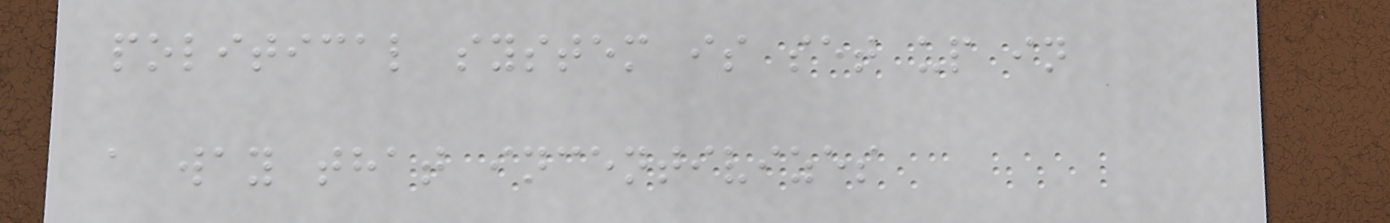political system is set up in
a way that incentivizes
